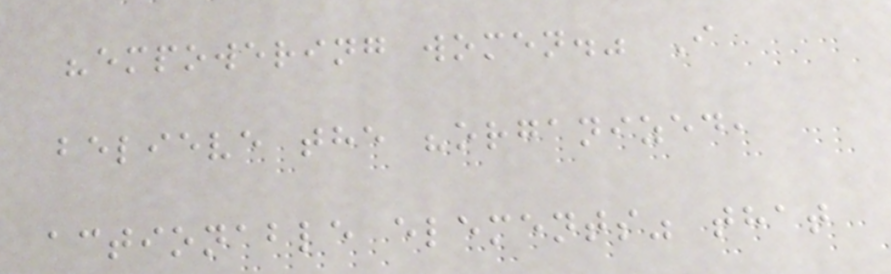"empowering women." I
believe the "organized,
actionable elements" that
